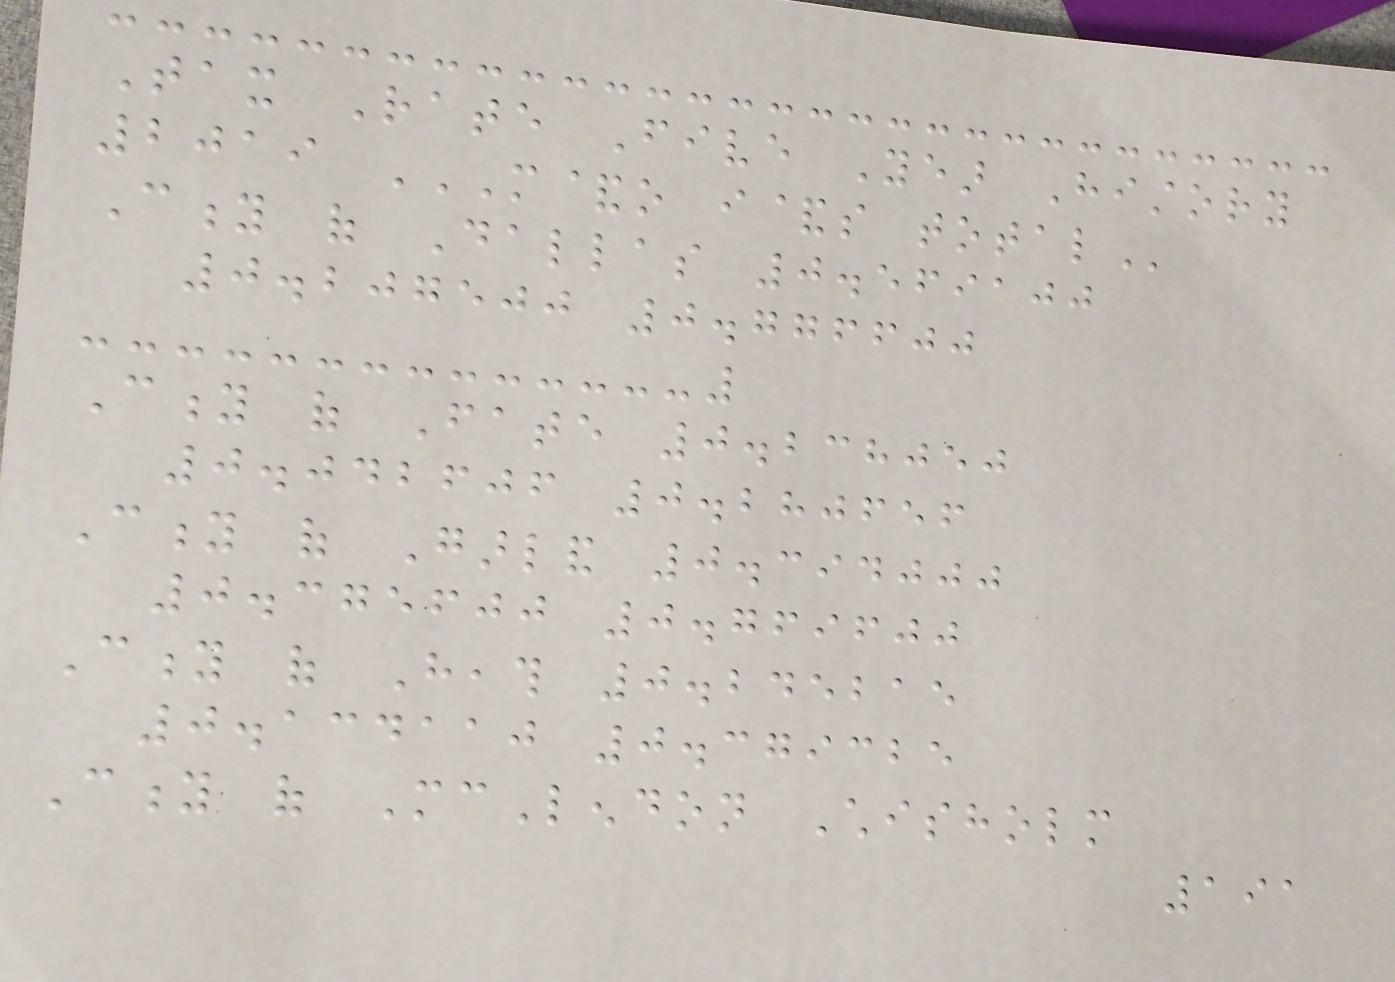Tax Rate Five Year History
2019 M&O I&S TOTAL
City of Dallas 0.569100
0.207500 0.776600
City of Fate 0.238050
0.042606 0.280656
City of Garland 0.394000
0.375600 0.769600
City of Heath 0.245215
0.134110 0.379325
City of McLendon Chisholm
191
